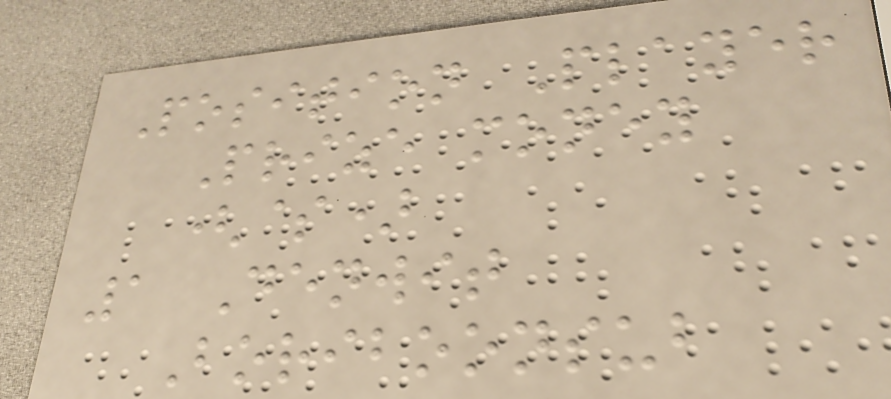Position Player
Prize money
($)
1 Denwit
Boriboonsub
